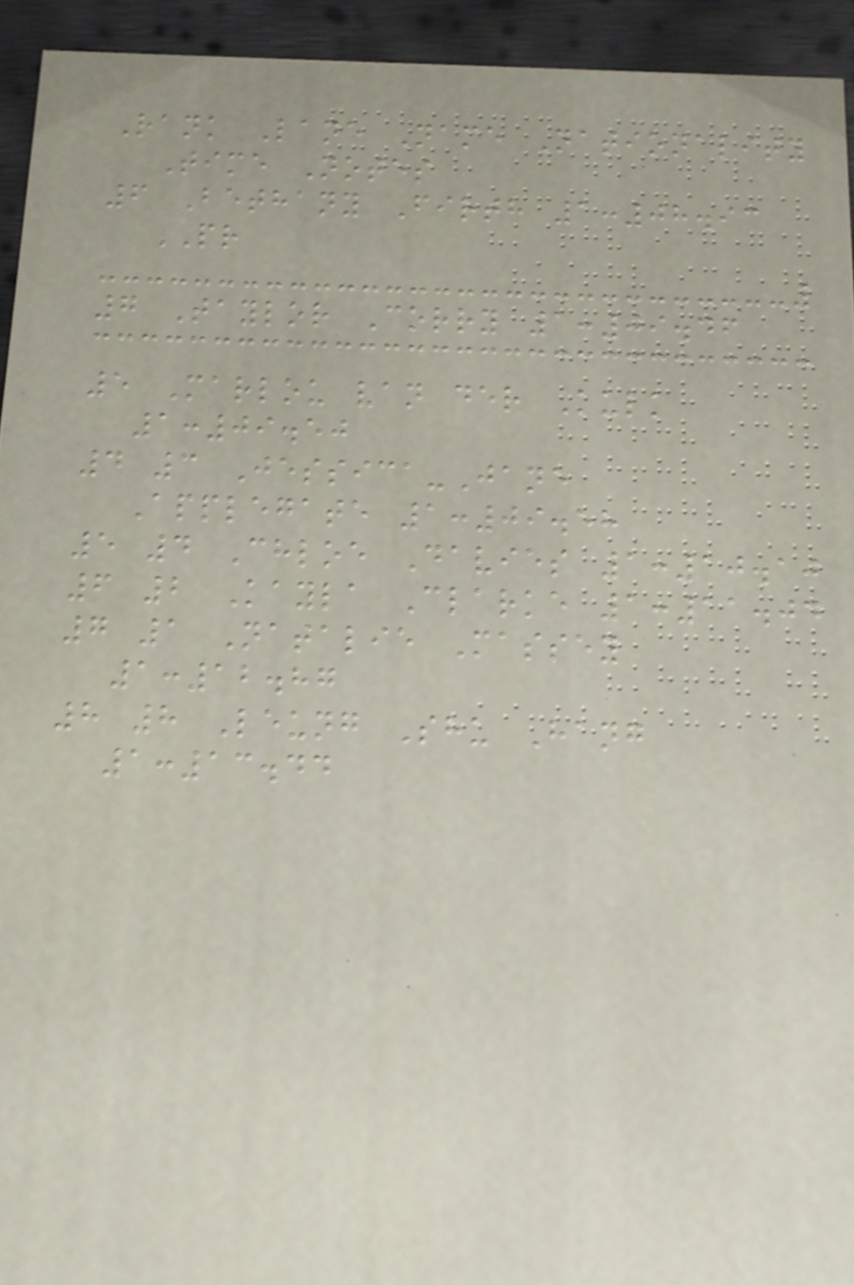Rank Lane Name Nationality
Time Notes
6 Bethany Firth 1:08.93
PR
7 Taylor Corry 1:09.46
5 Marlou van der Kulk
1:09.50
4 3 Jessica-Jane
Applegate 1:09.58
5 4 Chloe Davies 1:10.10
6 2 Kayla Clarke 1:11.04
7 1 Natalie Massey
1:12.87
8 8 Leung Shu Hang
1:13.44
